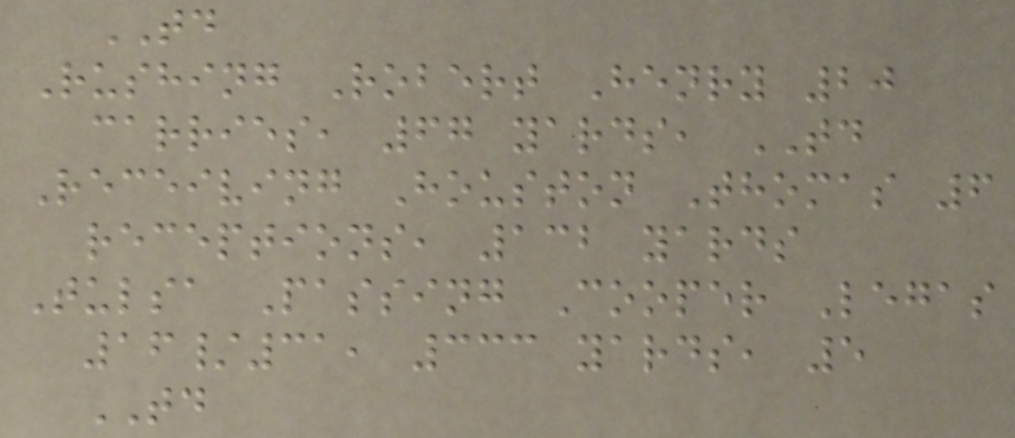TD
Rushing Robert Henry 20
carries, 67 yards, TD
Receiving Houston Thomas 6
receptions, 132 yards
Tulsa Passing Cooper Legas
16/31, 333 yards, 5
TD
